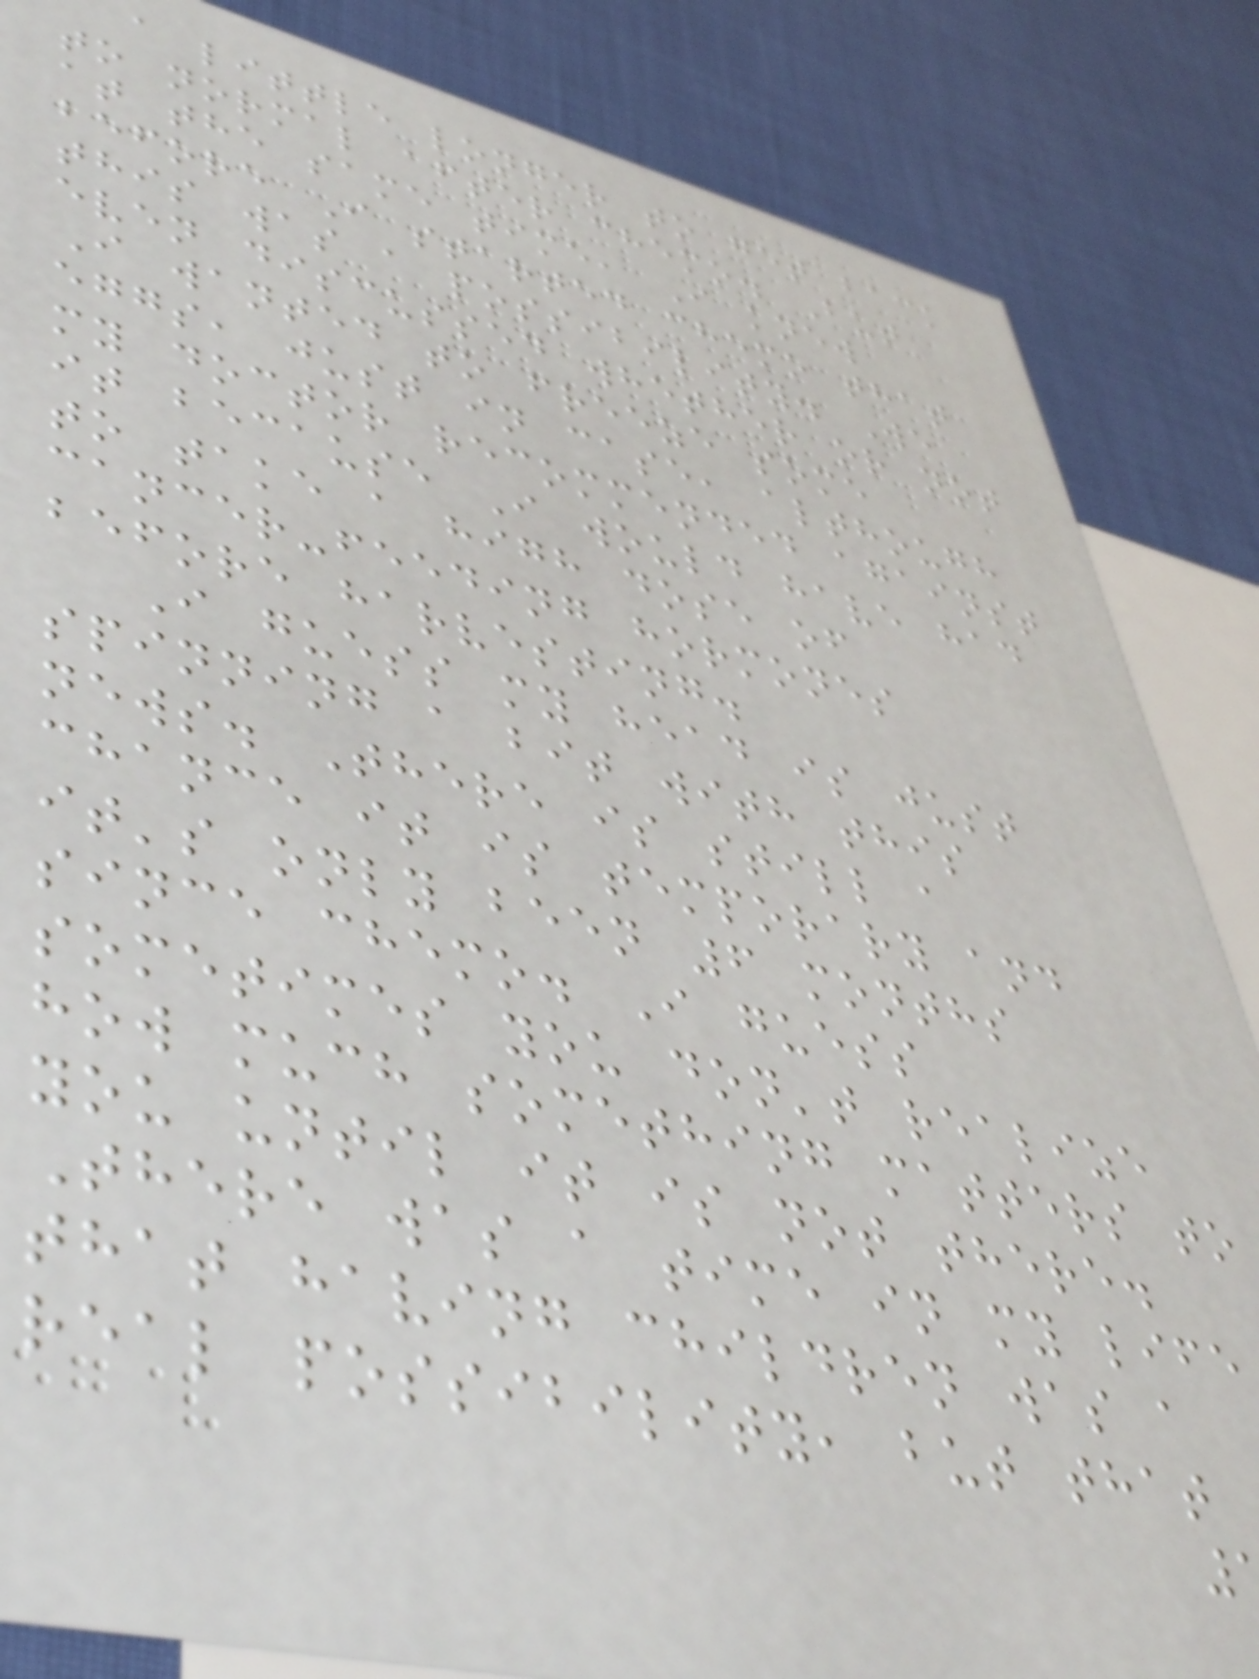a little longer to get back
to normal after chemo. But
at the same time, I knew
before I started chemo that
this was a possibility. We
even discussed whether or not
I wanted to freeze some
eggs, just in case, although
my doctor recommended against
it because I would have had
to take a high dose of
cancer-feeding hormones
before harvesting.
I guess my head is just
spinning a bit with this
news. There is still a
chance it is temporary and
it's only been 6 months
since chemo. I guess
sometimes you don't realize
how much something matters to
you until it is not there.
There was a time in my life
that having children was a
real possibility, but that
